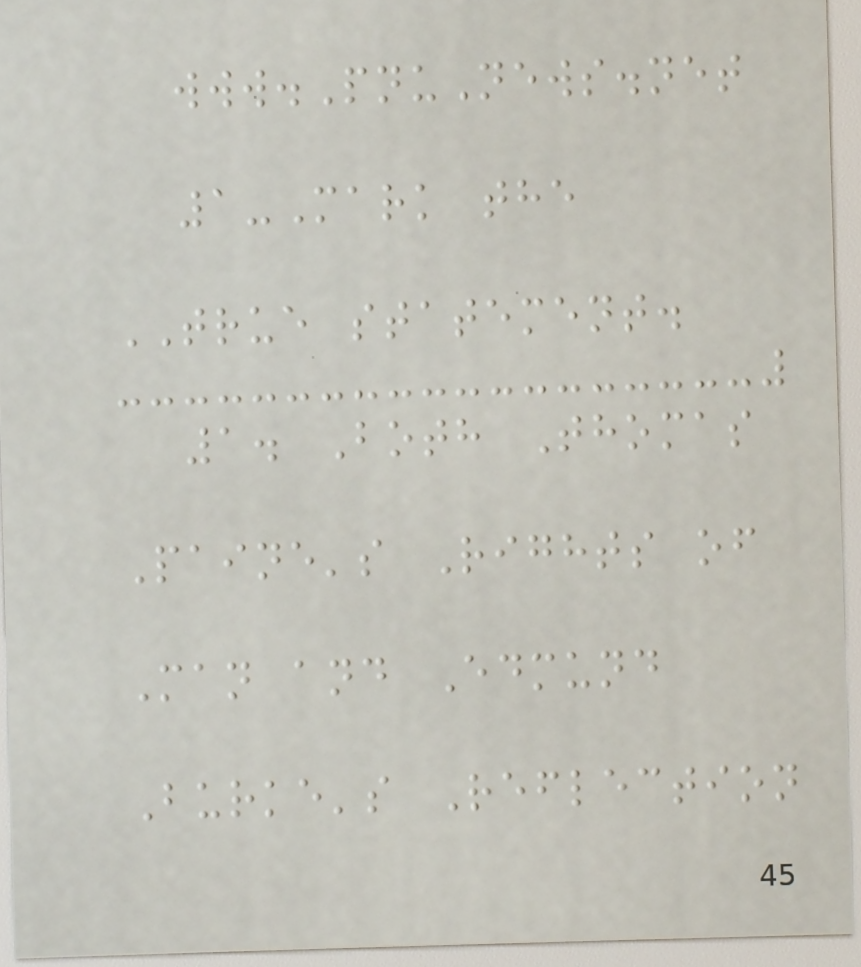www.PnuNews.net
1-Mark the
TRUE statement.
1. Both Thomas
Paine's Rights of
Man and Edmund
Burke's Reflection
